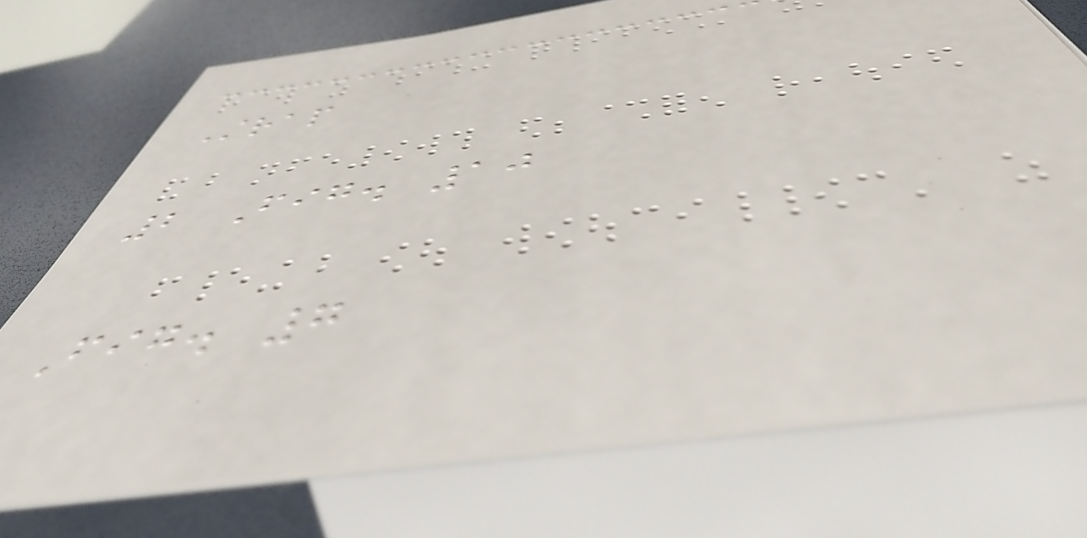Strap
2 Fig. 10
Fig. 7
